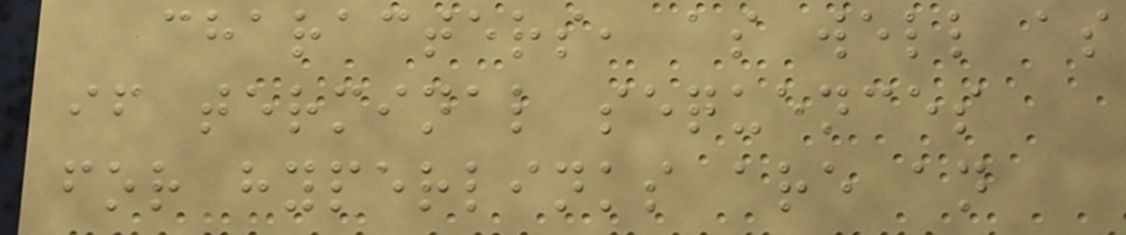characters, as well as
if terminal sequences
for hyperlinks are an
